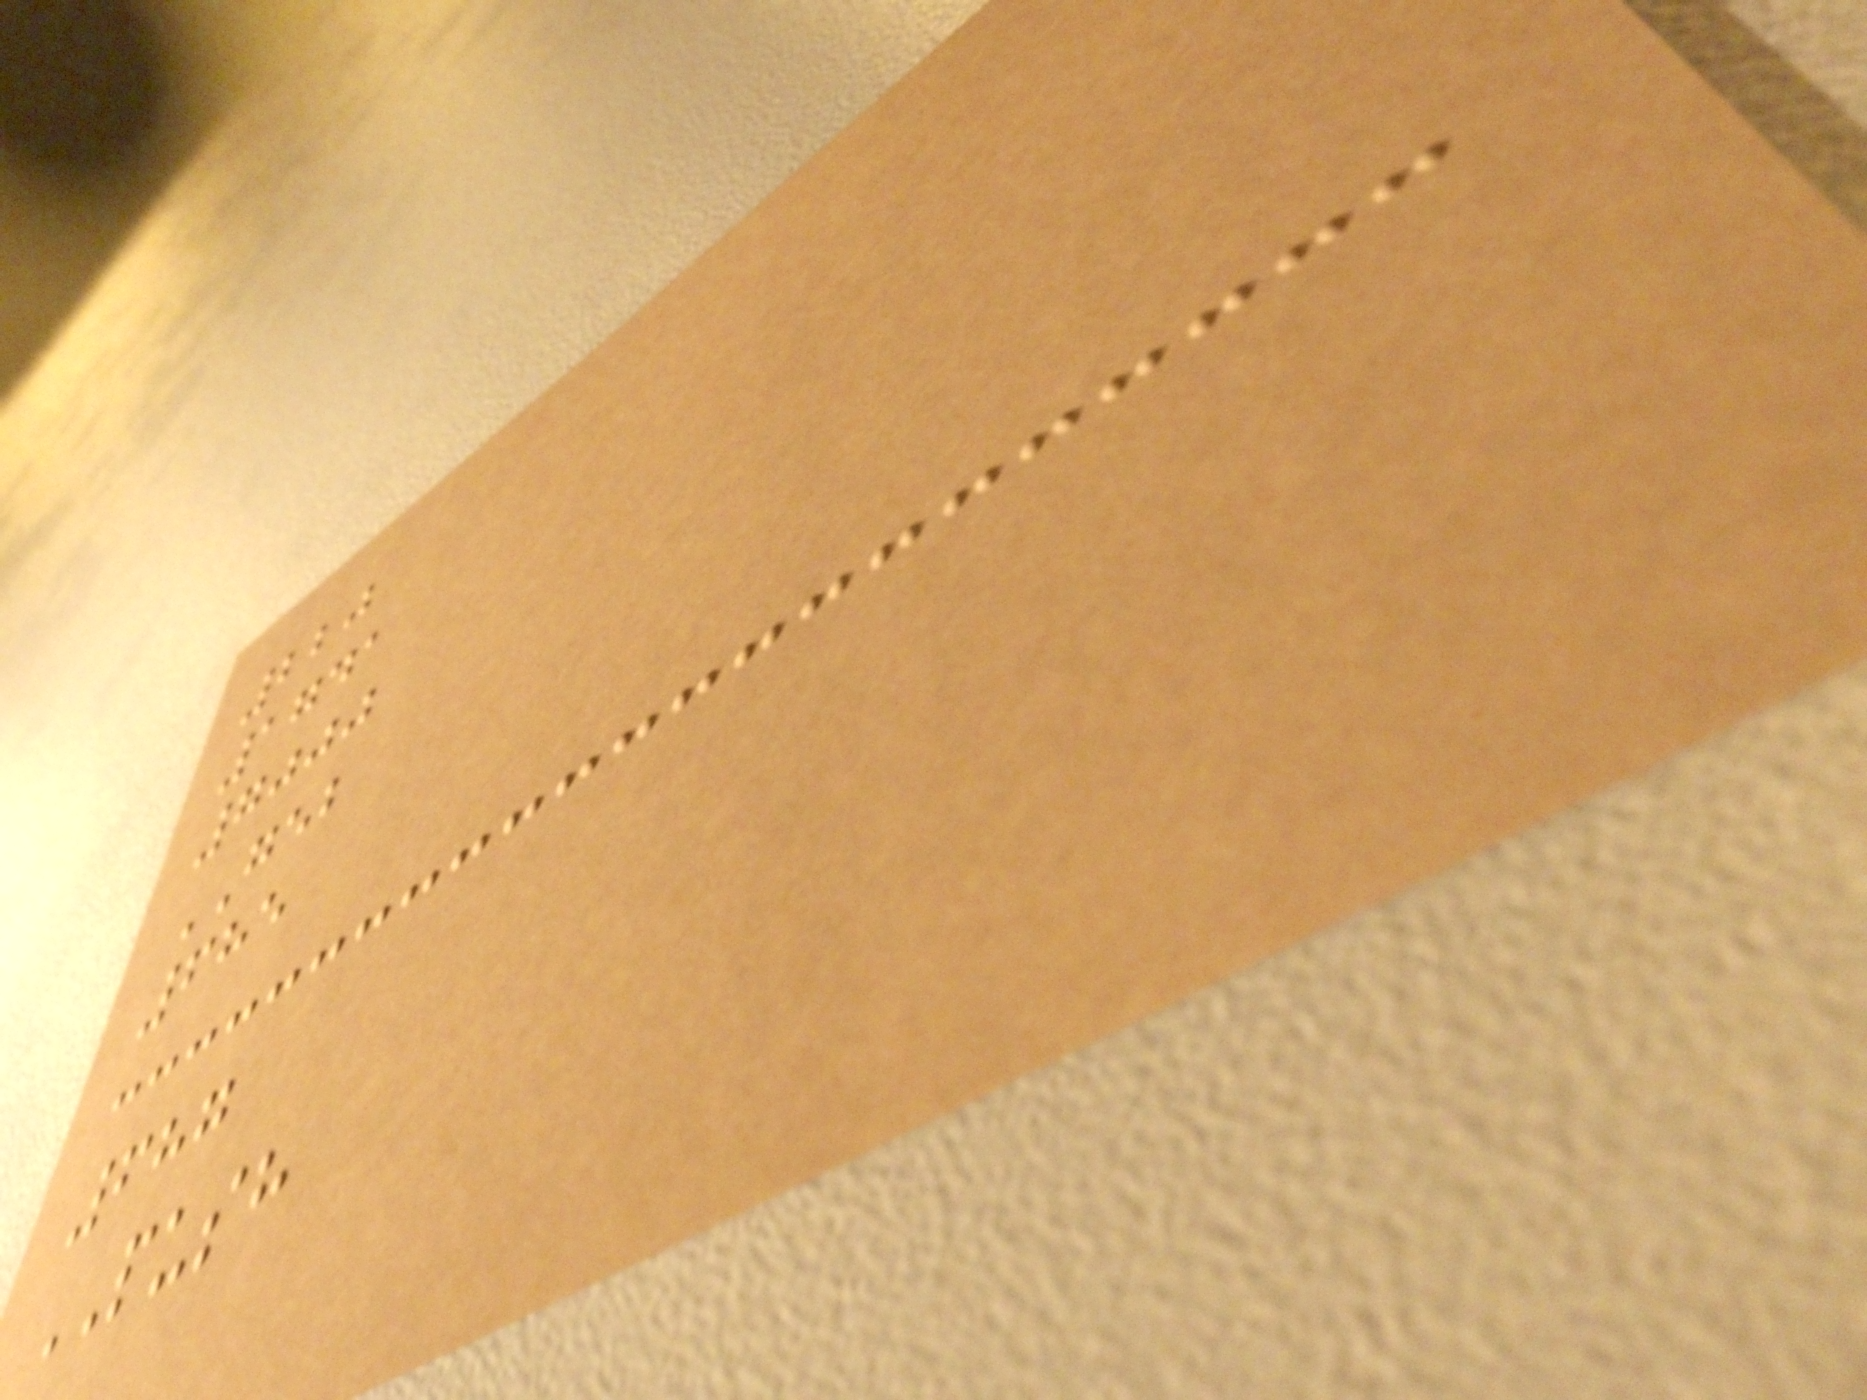220
1741
7000
GEB
685
687
PUSH
